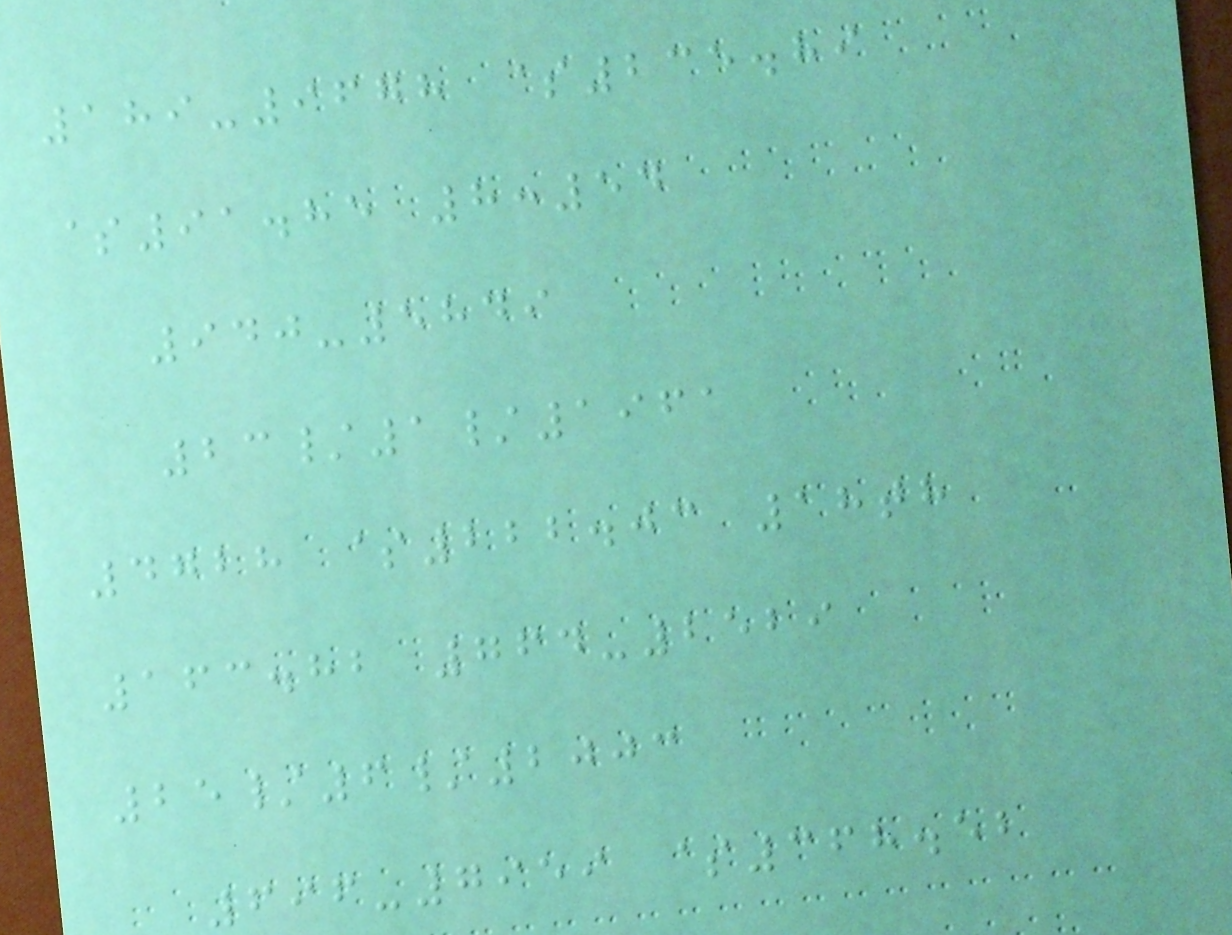189-9678 $235.89
$91.85 8:54
940-5849
23/1/1961
4728 $222.03 18th
163.82 764-2529
25/6/2003
696-7959 $368.52
